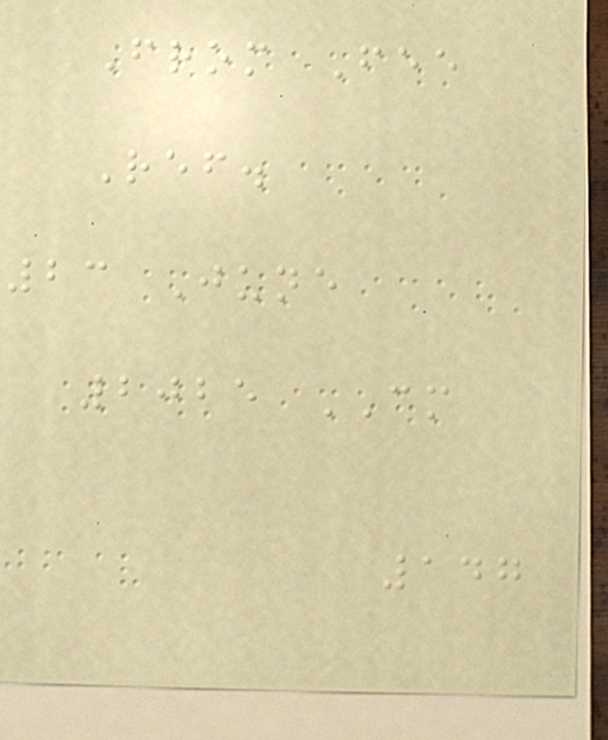From Fee
Ref.
23 June
2025 CM
147
